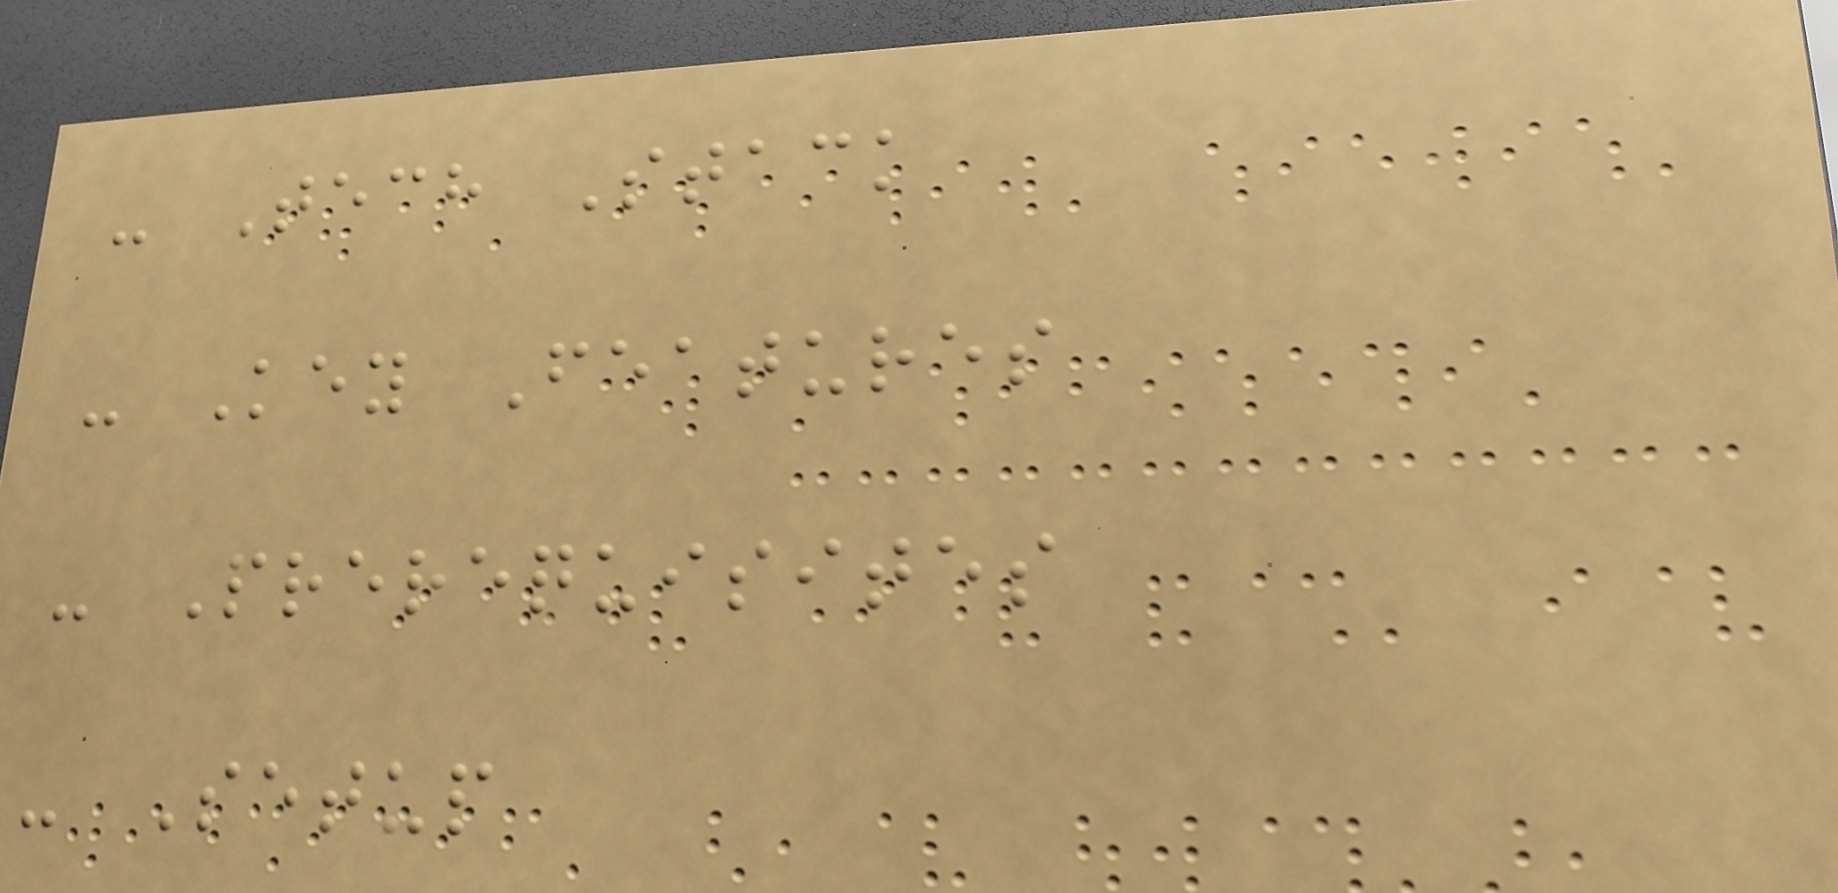- Tech Stack
- Key Features
- Prerequisites
- Setup
